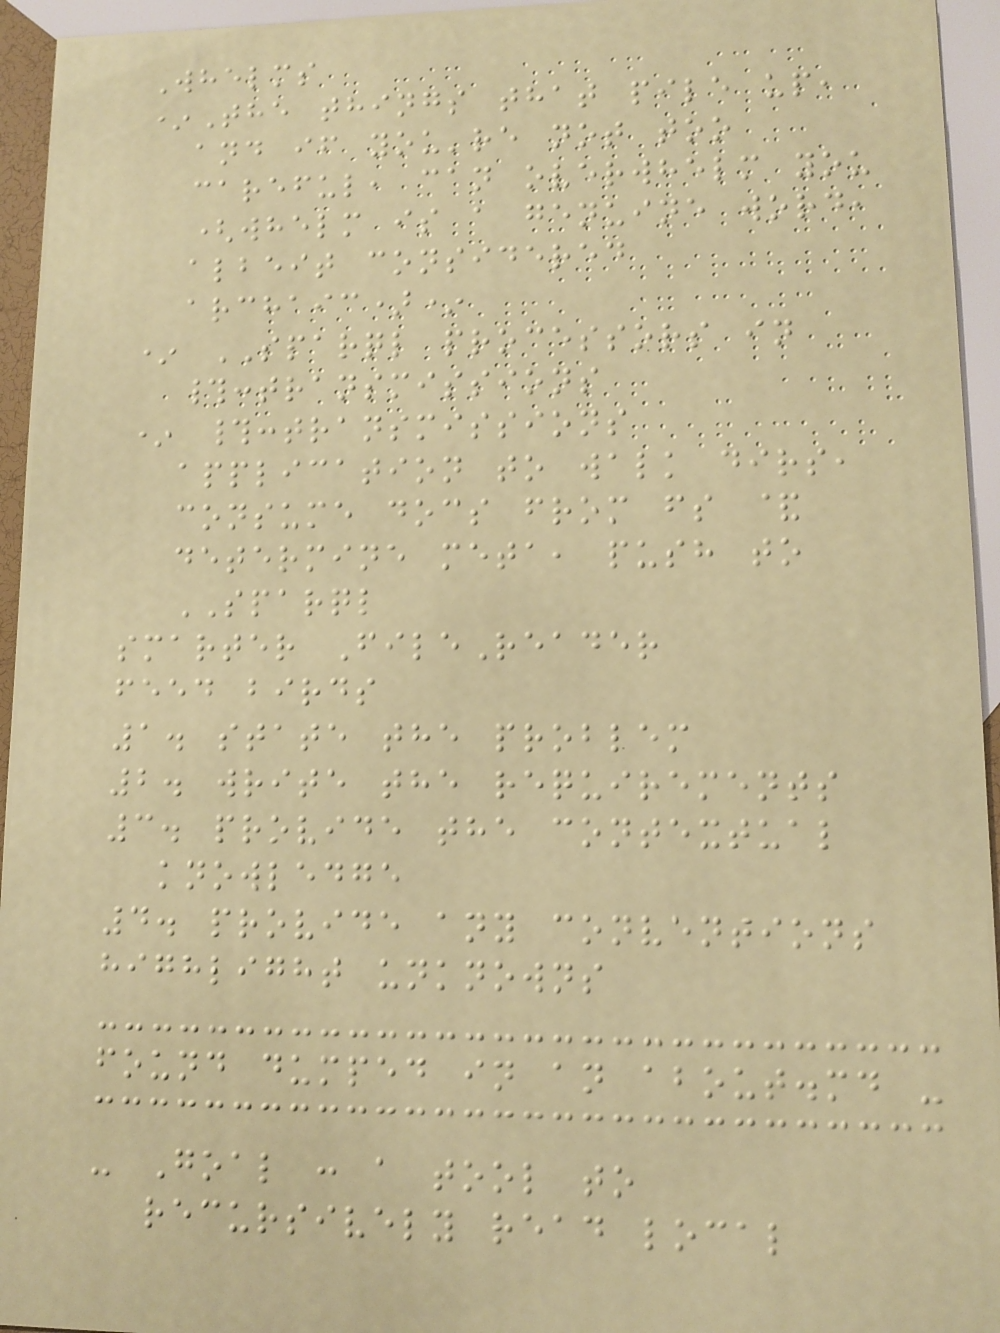Whelms
*The things that pile up,
and if you're not too
careful, can overwhelm you
(whelm is a genuine word,
albeit considered
archaic)*
* SPARQL processors in
#:transmissions
* #:transmissions
application to walk dirs,
consume docs from fs &
determine meta, push to
SPARQL
smarter FileReader
feed birds
1. state the problem
2. write the requirements
3. provide the contextual
knowledge
4. provide any conventions
highlight unknowns
found dumped in an about.md -
- Goal : a tool to
recursively read local
